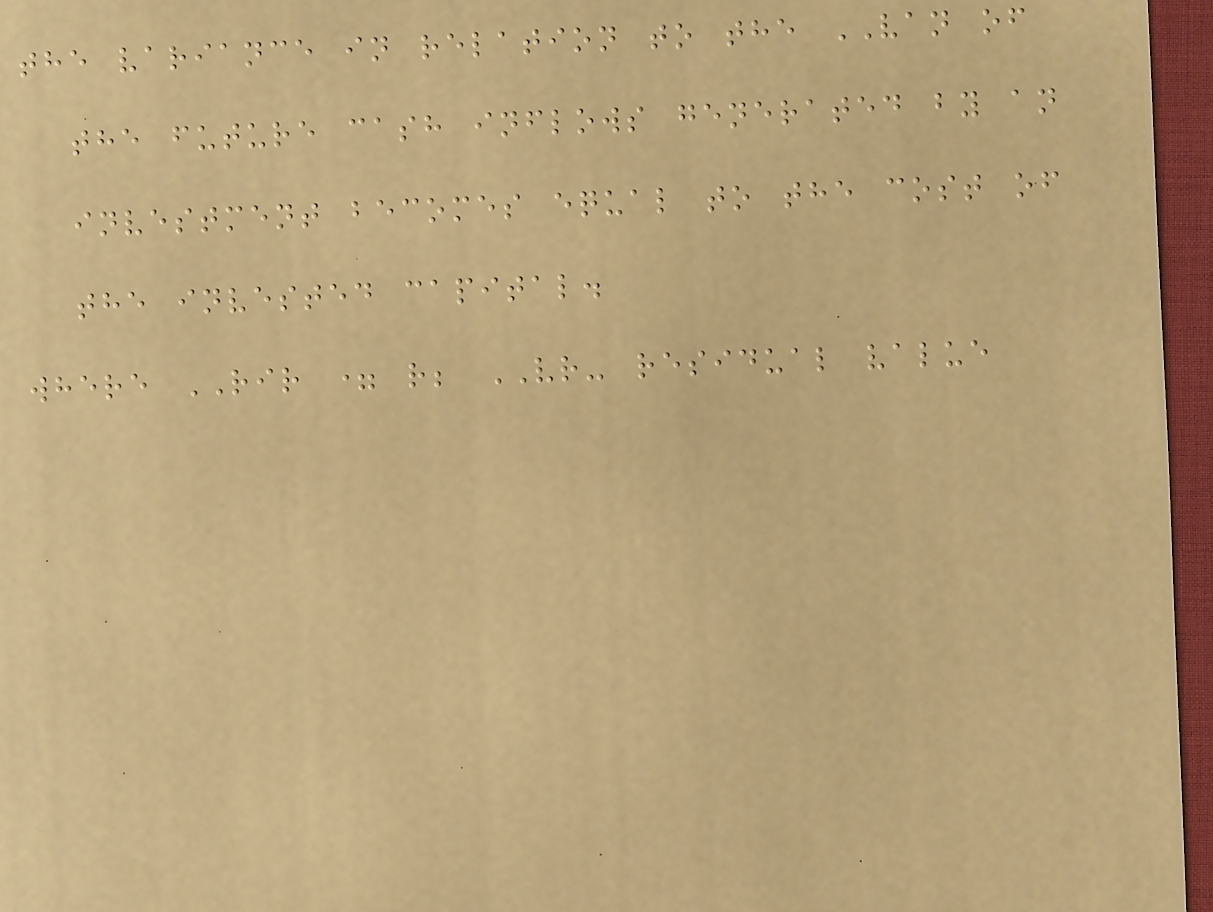the variance in relation to the VAN of
the future cash inflows generated by an
investment becomes equal to the cost of
the invested capital.
where RIR = r; VR- residual value
